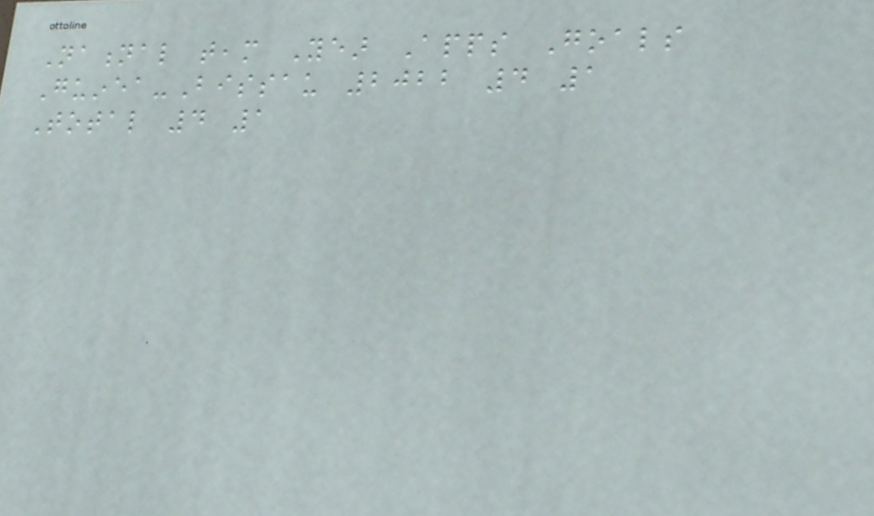National team Year Apps Goals
Guinea-Bissau 2022 4 1
Total 4 1
